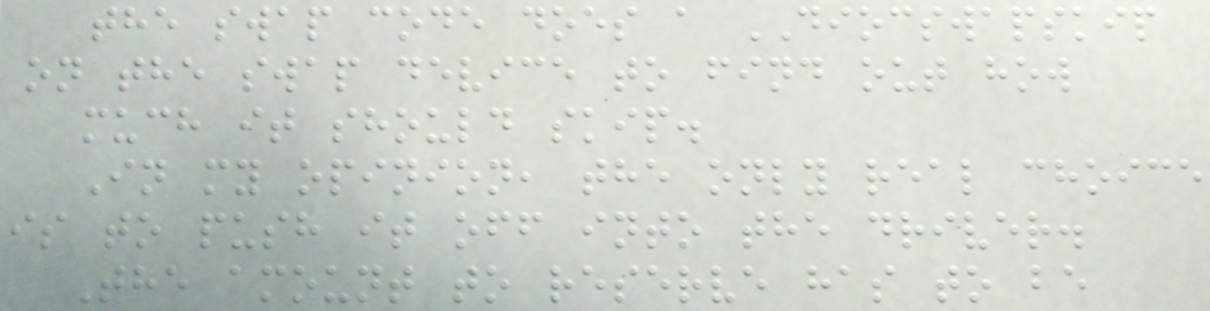the swap code does a DIOCSWAPSKIP
on the swap device to find out how
much it should skip.
In my opinion, the only real choice
is to push it off into the driver.
The amount to reserve has to be
